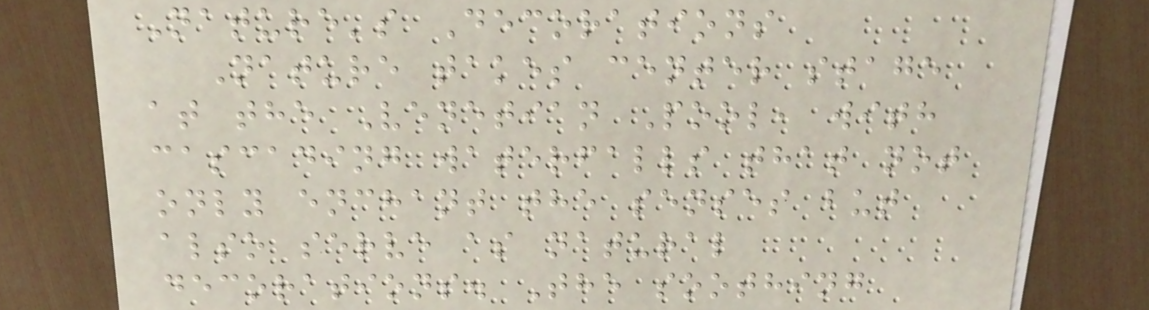Nature's Decorations
Nature takes center stage
at the Venetian Pool, with
cascading waterfalls that not
only enchant the senses but
also serve as natural
decorations. The soothing
